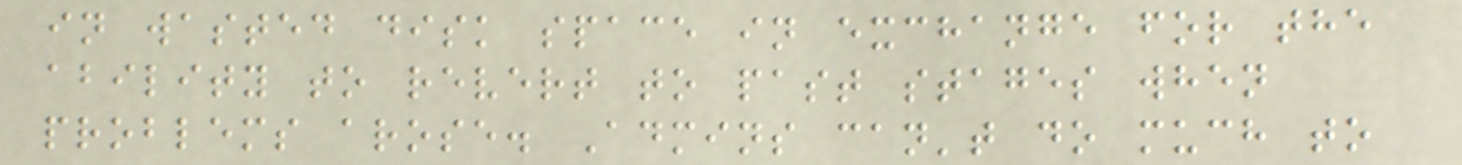in wasted disk space in exchange for the
ability to revert to past stages when
problems arose. Admins can't do much to
